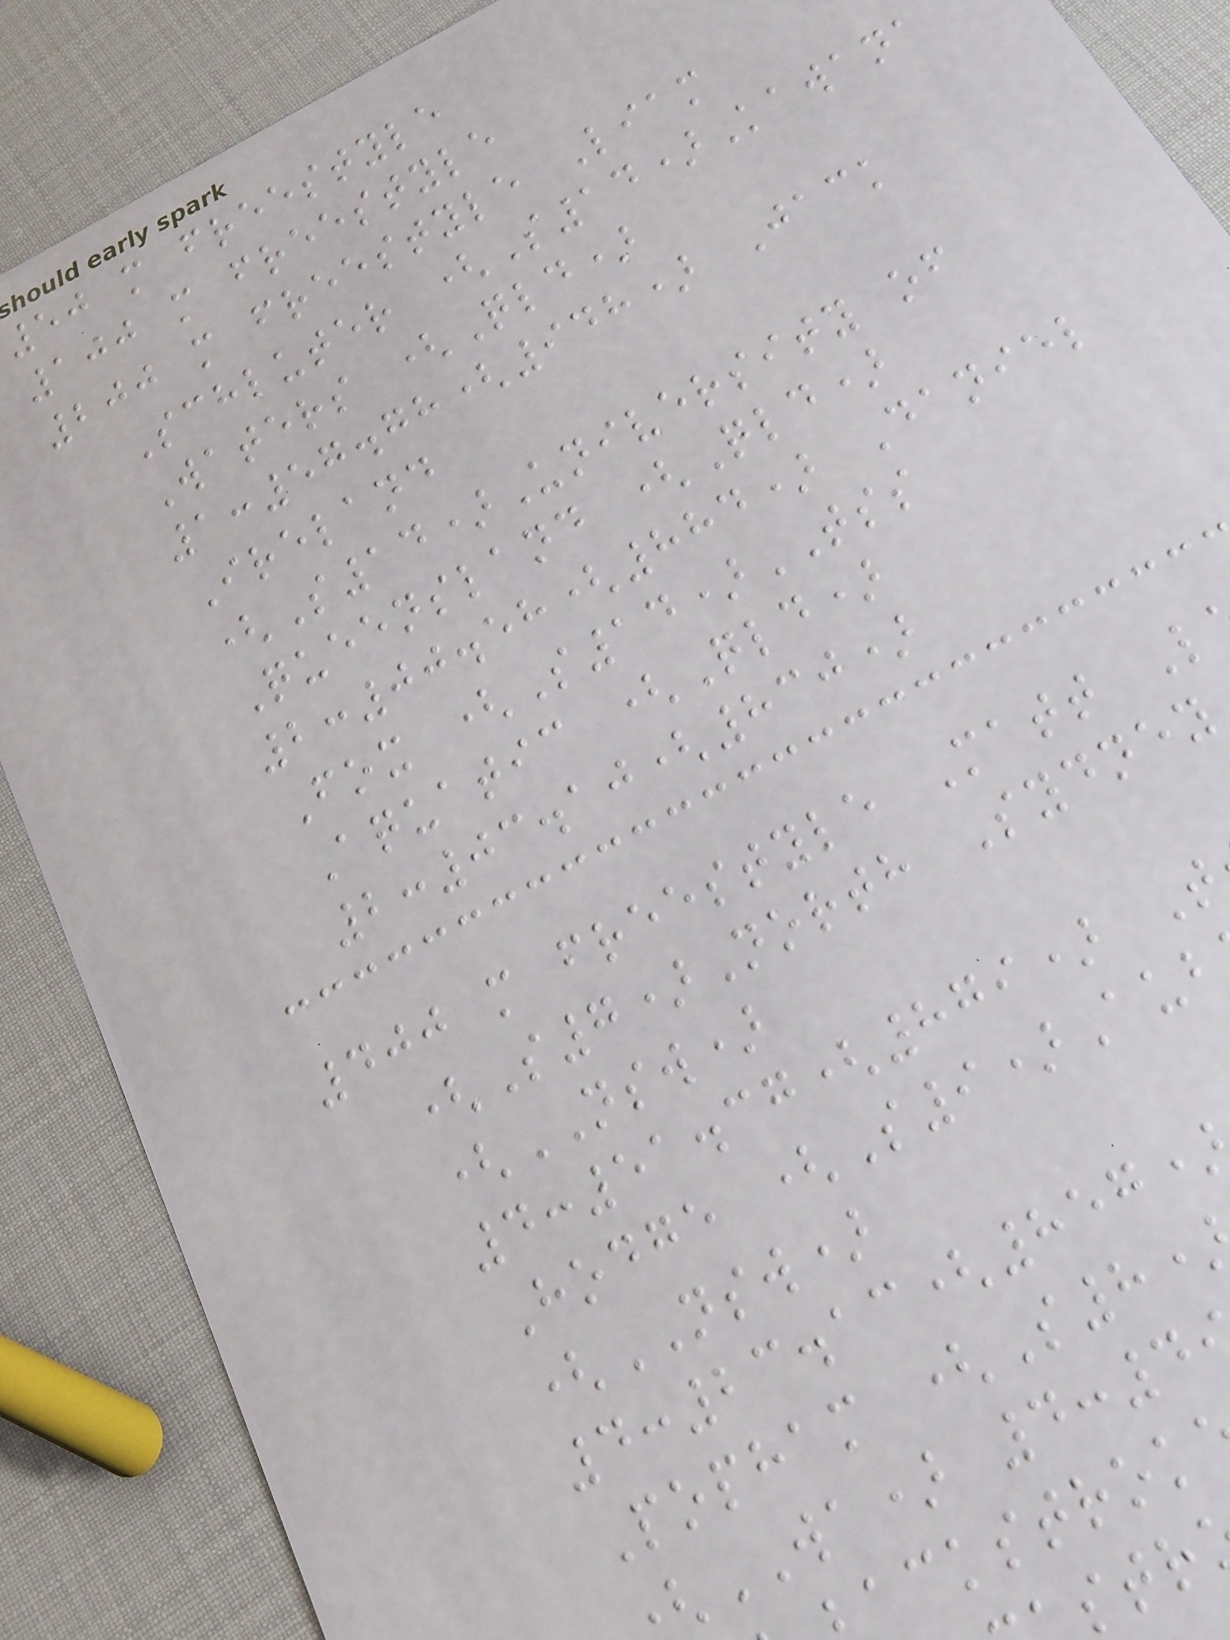50 m freestyle
100 m freestyle
200 m freestyle Liam
Schluter (S14)Kawana
Waters (Qld)
1:57.78(948) Jack
Ireland
(S14)University of
Queensland (Qld)
2:00.58(884) Daniel
Fox (S14)TSS
Aquatic (Qld)
2:03.10(830)
400 m freestyle Matt L
(S7)North Sydney
(NSW)
4:51.37(879) T
Hodge (S9)Aub
(NSW)
4:23.13(857
Popham (S8
WA) 4:4
